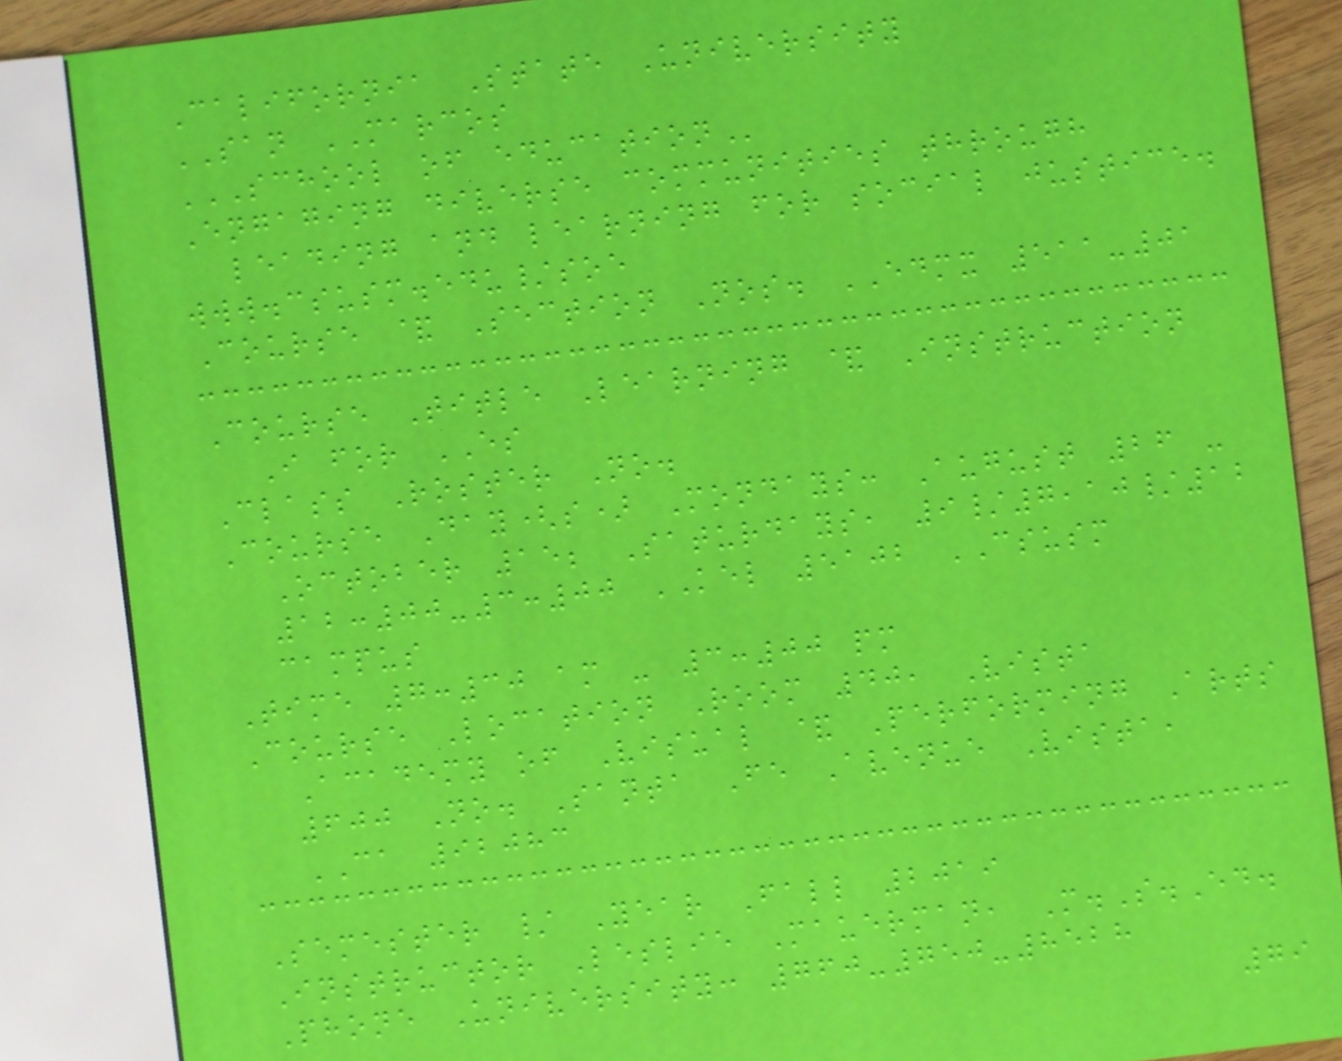California State University
SAN MARCOS
SCHOOL OF EDUCATION
Engaging diverse communities through
leading and learning for social justice.
www.csusm.edu/soe
Course & Section Nos. EDMX 511-01
Course Title Learning & Instruction
I for ES
Class Roster No.
Course Day(s) Mondays: August 26 -
October 15; Saturdays, 9/7,10/12
12:00-3:00 KEL 5102 CSUSM
campus
Time 7:30 am - 3:00 pm
Course Location Room 40, Vista
Academy of Visual & Performing Arts
600 No. Santa Fe Avenue Vista,
CA 92083
Semester / Year Fall 2019
Instructor Leslie Mauerman, M.S.Ed.
Phone University: 760-750-8528
79
